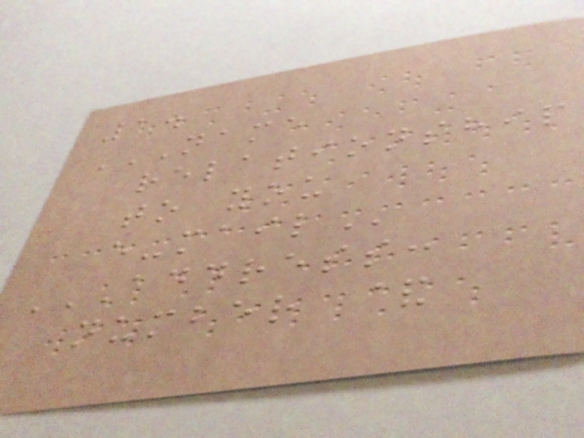1.
NAME
RELATIONSHIP
TO YOU
E-MAIL
ADDRESS:
NUMBER &
